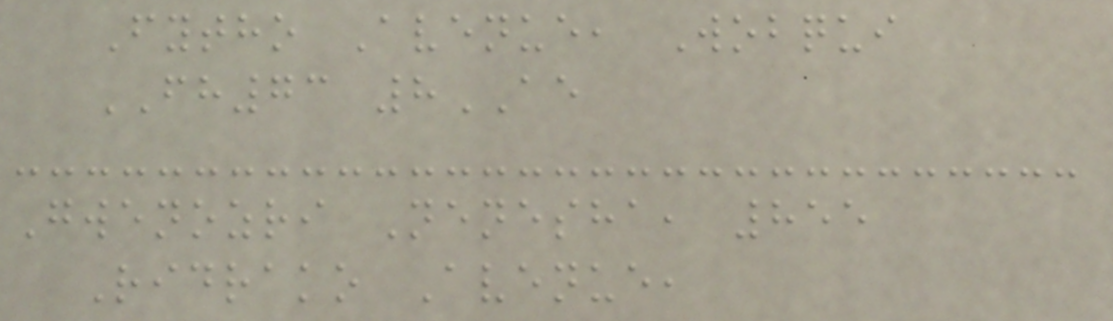Fytho Avenue, Wobqui
FH73 8AE
Gwenozri Nenesha, 855
Ridrako Avenue,
